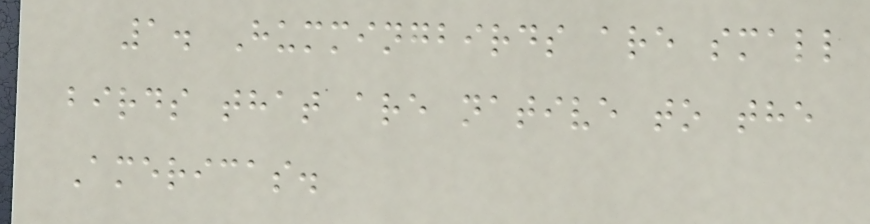1. Hummingbirds are small
birds that are native to the
Americas.
